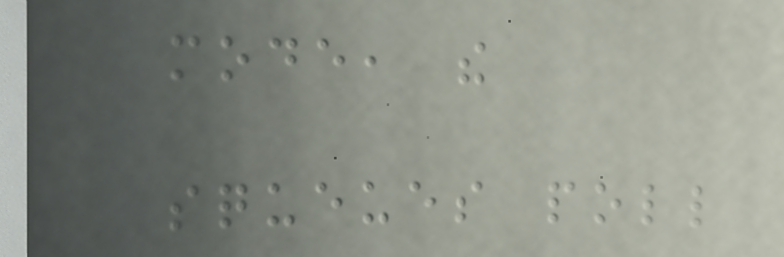mode, the
squeues poll
